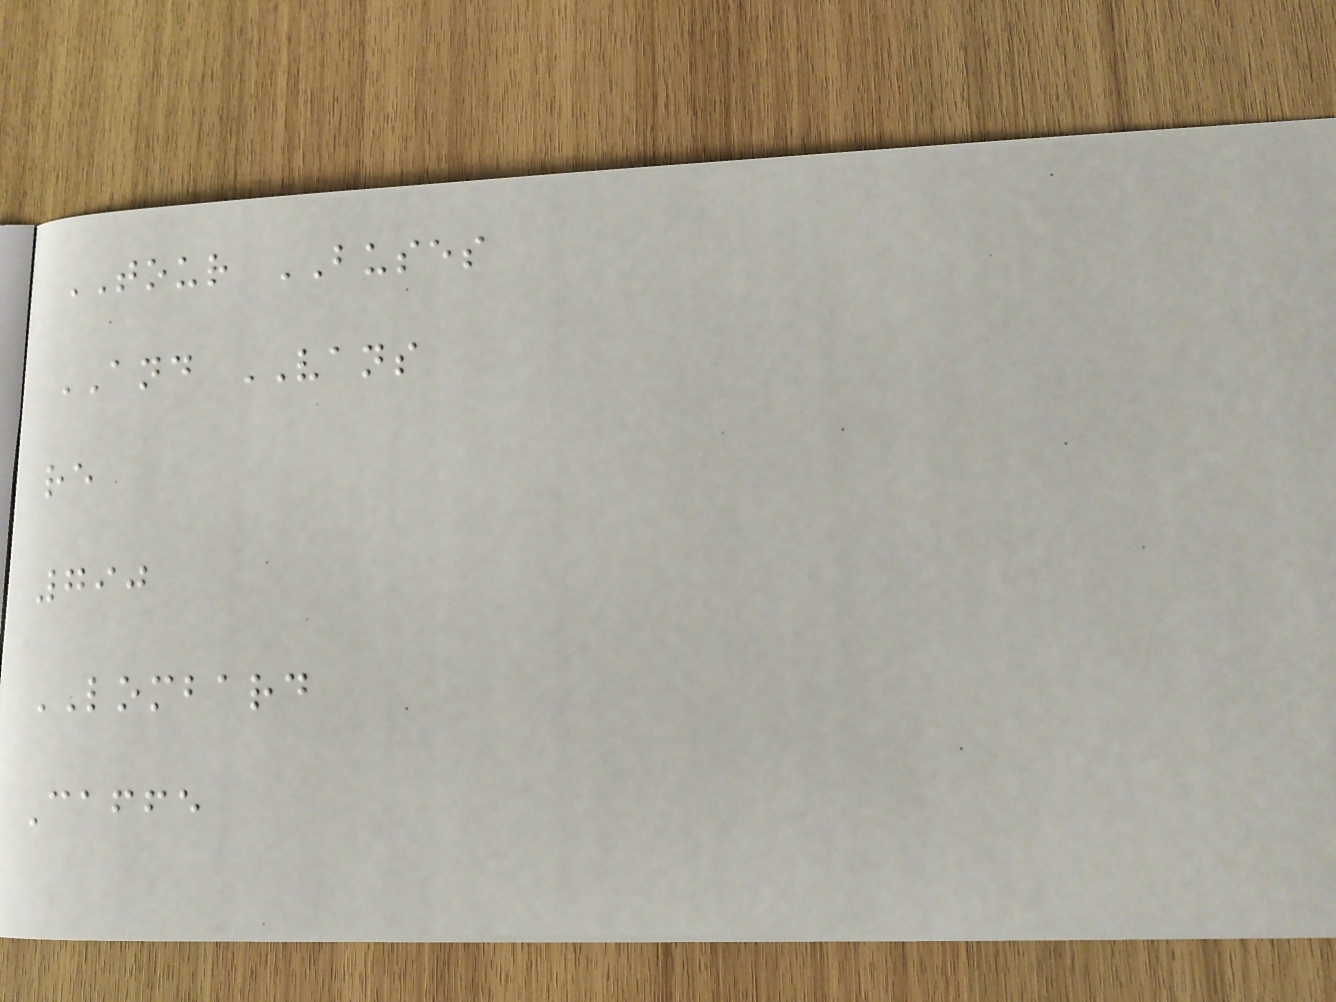TOUR BUSES
AND VANS
re
790
LOMBARD
Caffe
